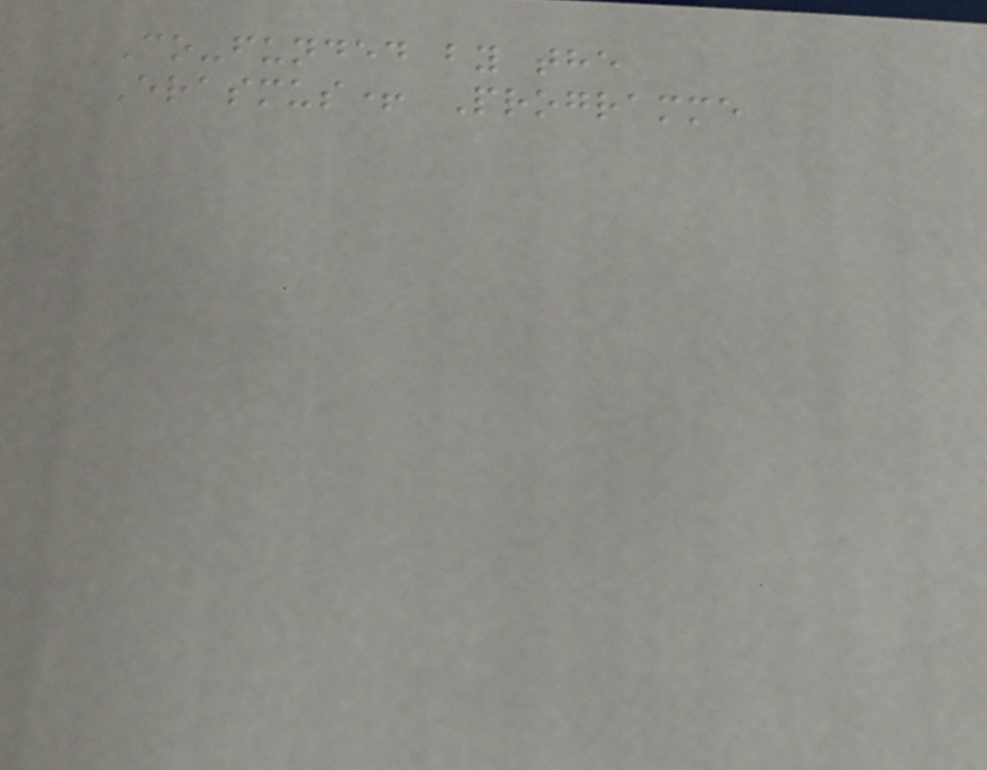Co-funded by the
Erasmus+ Programme
